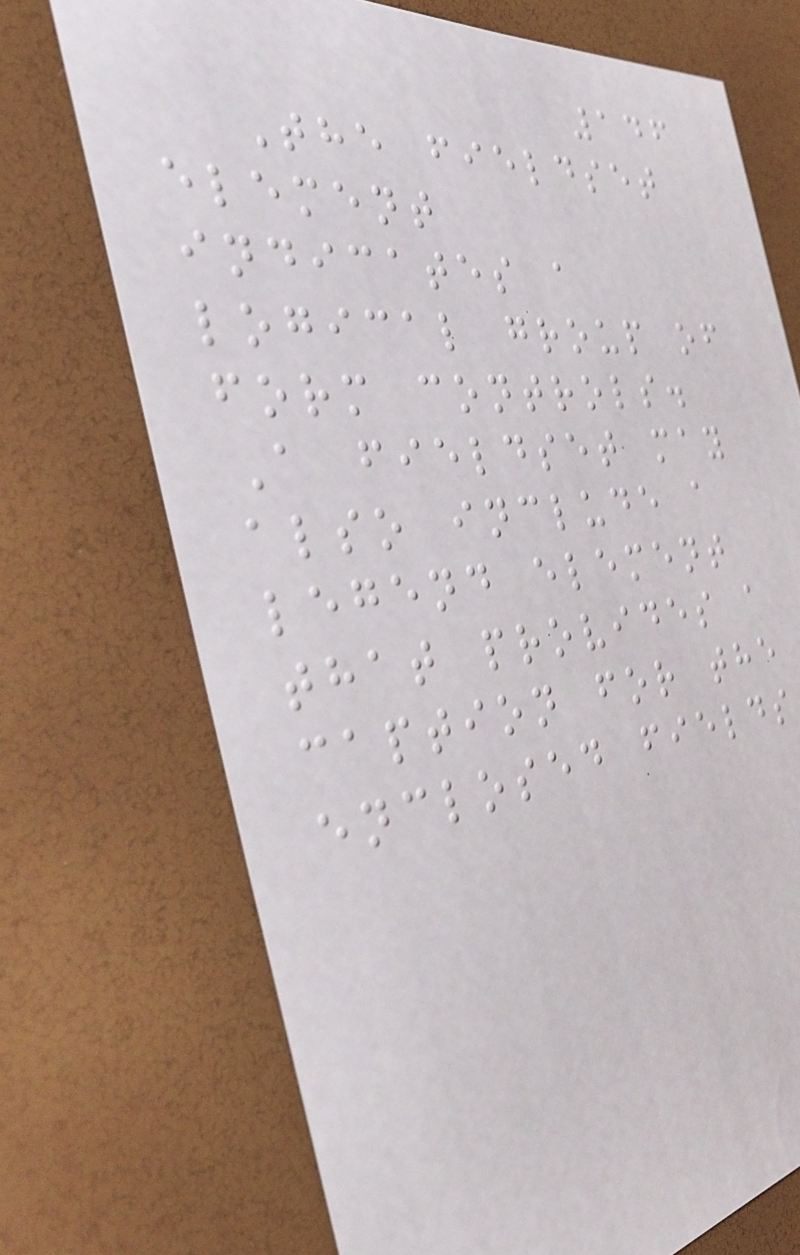146
The fieldset
element
indicates a
logical group of
form controls.
A fieldset may
also include a
legend element
that provides a
caption for the
enclosed fields
